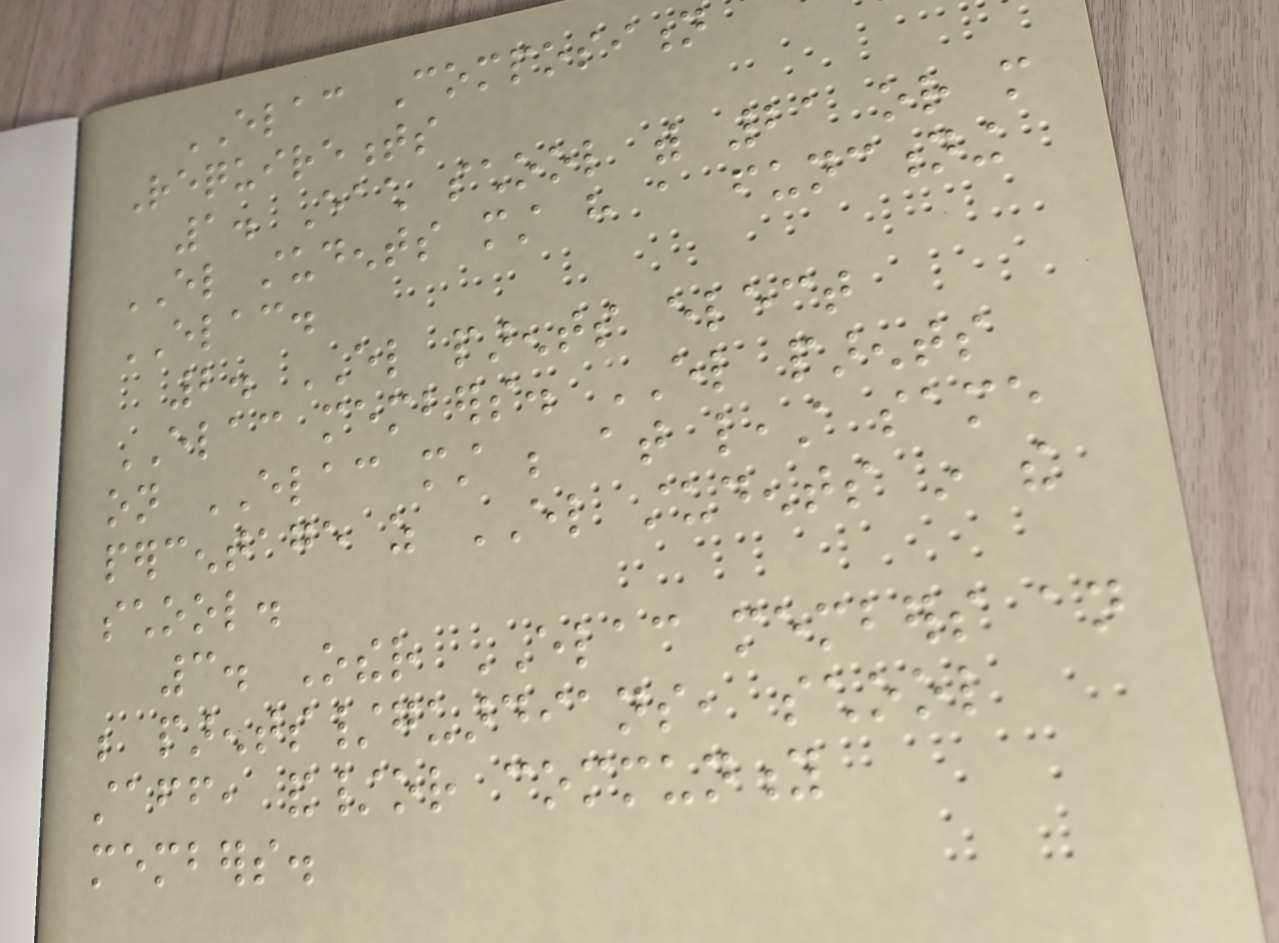ELAC Composition
Requirements
1. Each school with 21 or more
EL students must have a functioning
ELAC.
2. EL parents elect
ELAC members. EL parents
on ELAC must be at least same
percentage as EL students in the
school.
3. Other ELAC members an
be parents/guardians, school
staff, and/or community
members.
